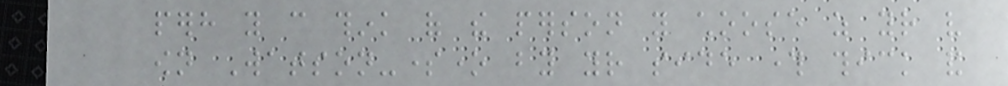perhaps you can think of the person you choose as your very
own Watson-someone by your side through thick and
